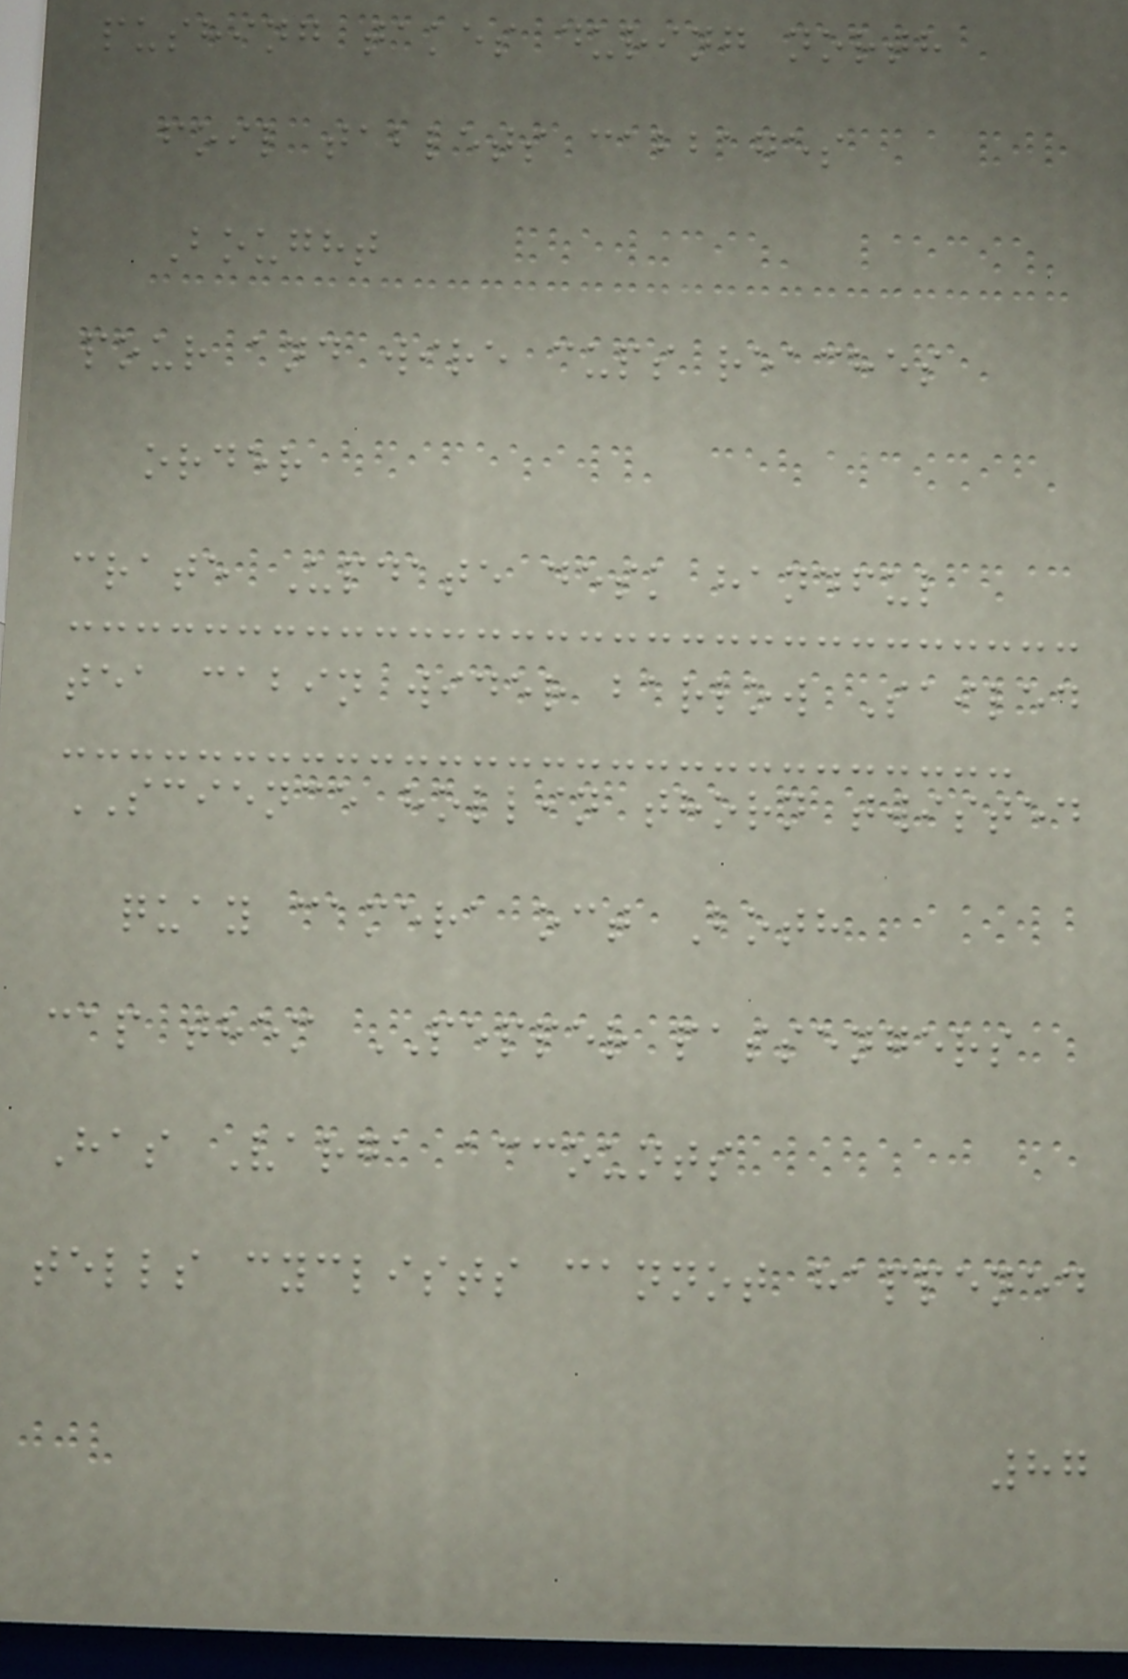pushing takes during north
foil tablets cabbages
Bought
pour and wire cups reaches
order
crate Update desk handful
tea cabin wider barlow Sailed
SCIENCE hollin thorn twisted
quay camera oct Both
cap them PEPPER passengers
Has Varga accounts
tells cyclists cannot happened
87
